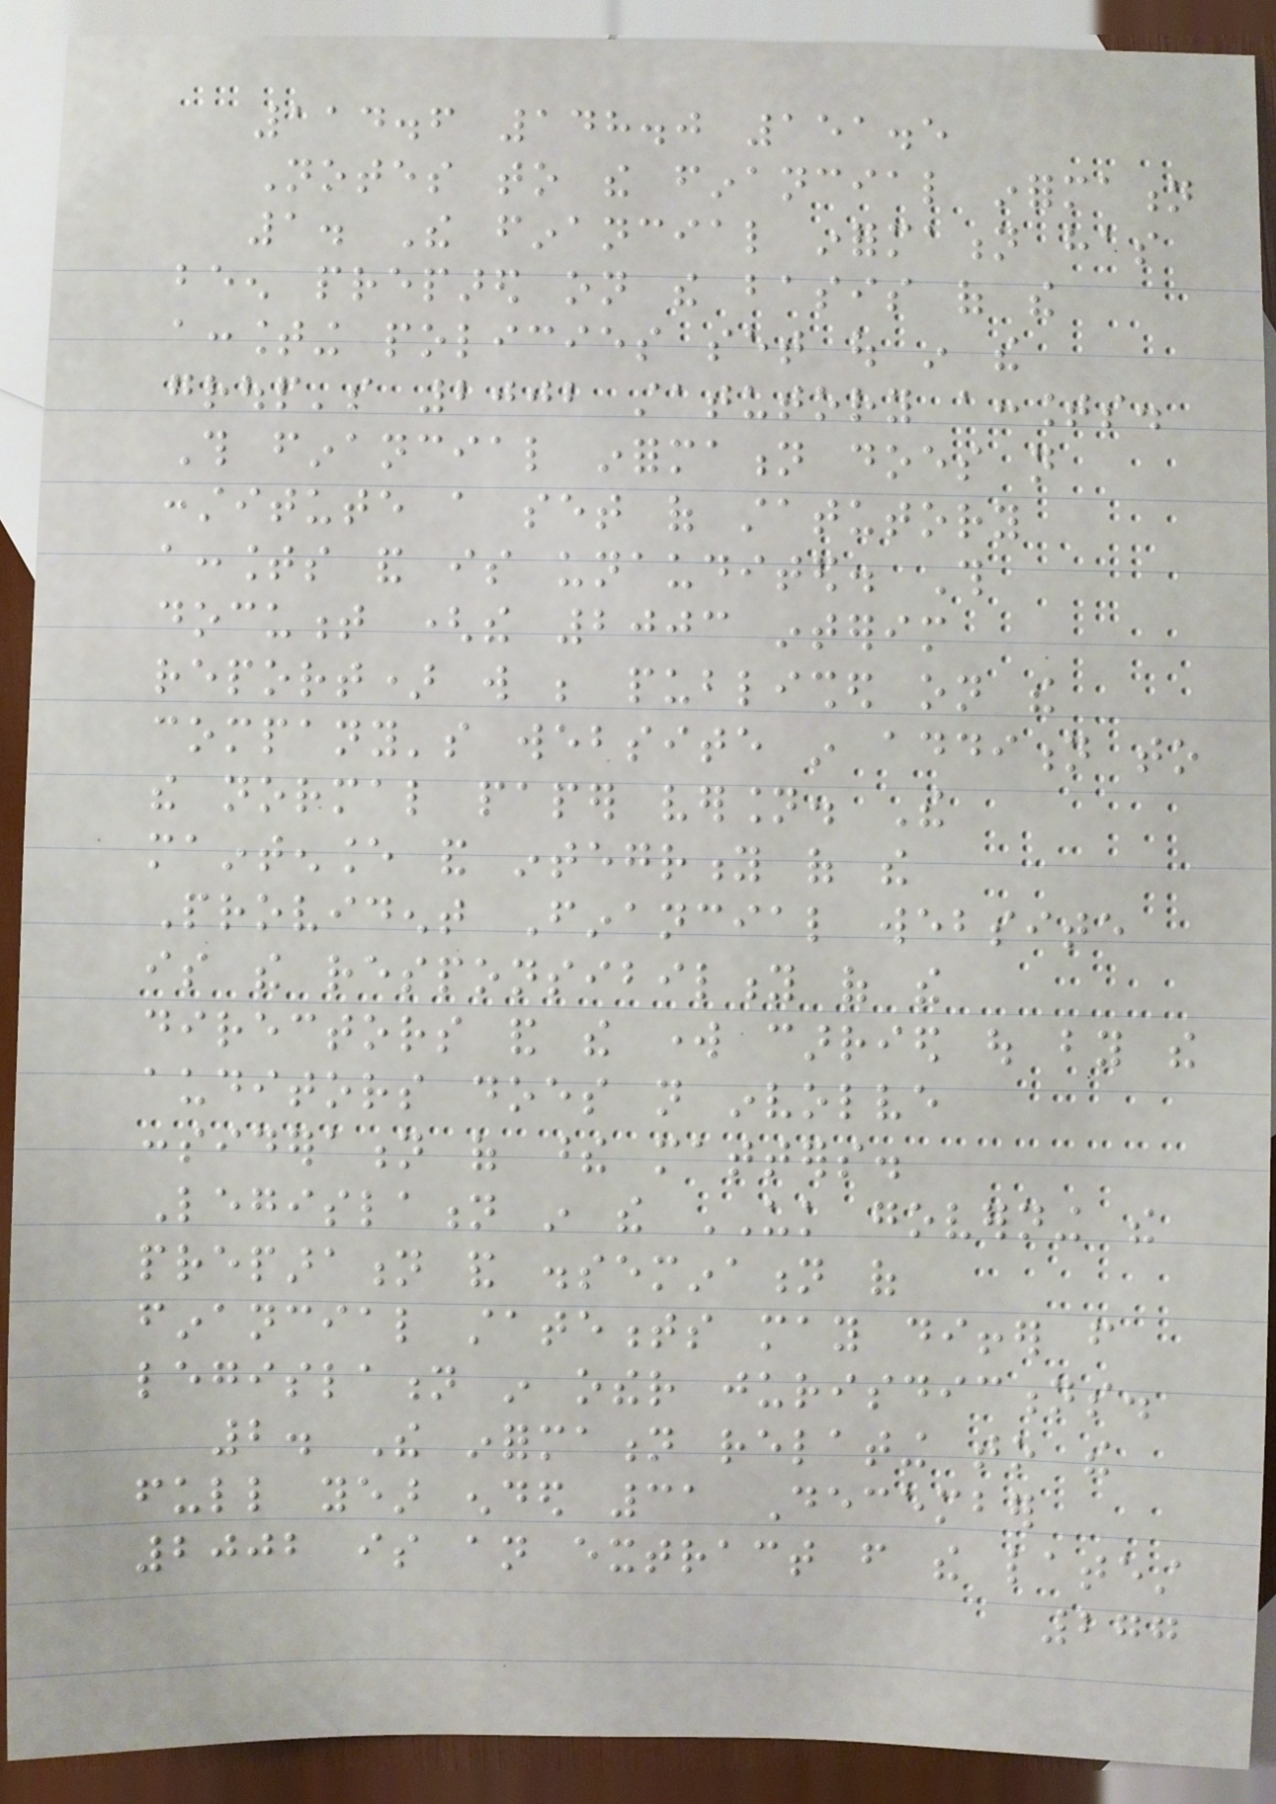114.6 148.0 151.5
Notes to the financial information
1. The financial information has
been prepared on the basis of the
accounting policies set out in the
group's 2002 statutory accounts.
This financial information does not
constitute a set of statutory
accounts and is unaudited. This
document (the 2003 interim
report) will be published on the
company's website in addition to
the normal paper version. The
maintenance and integrity of the
Provident Financial website
is the responsibility of the
directors and the work carried out by the
auditors does not involve
consideration of these matters.
Legislation in the UK governing the
preparation and dissemination of
financial statements may differ from
legislation in other jurisdictions.
2. The information relating to the
full year ended 31 December
2002 is an extract from the latest
277
